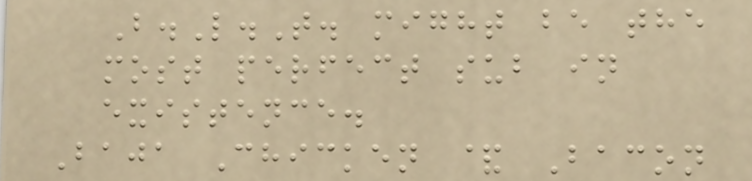B.L.T. might be the
most perfect sub in
existence.
Baja Chicken & Bacon
